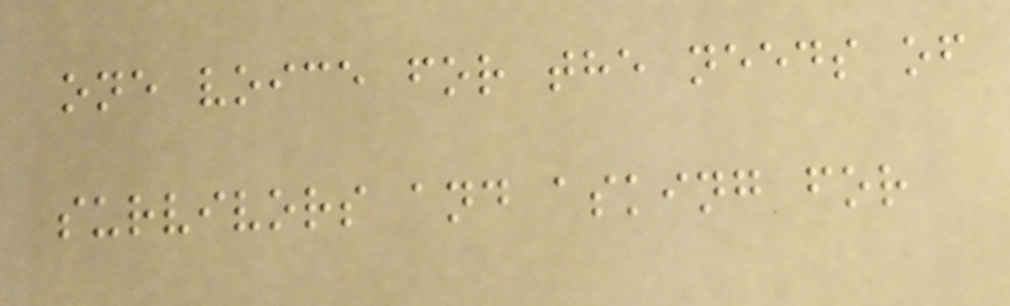one voice for the needs of
survivors and asking for
